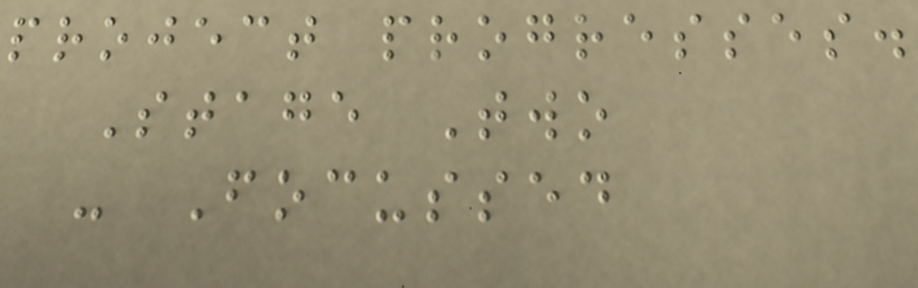project progresses.
Stage Two
- Focussed
